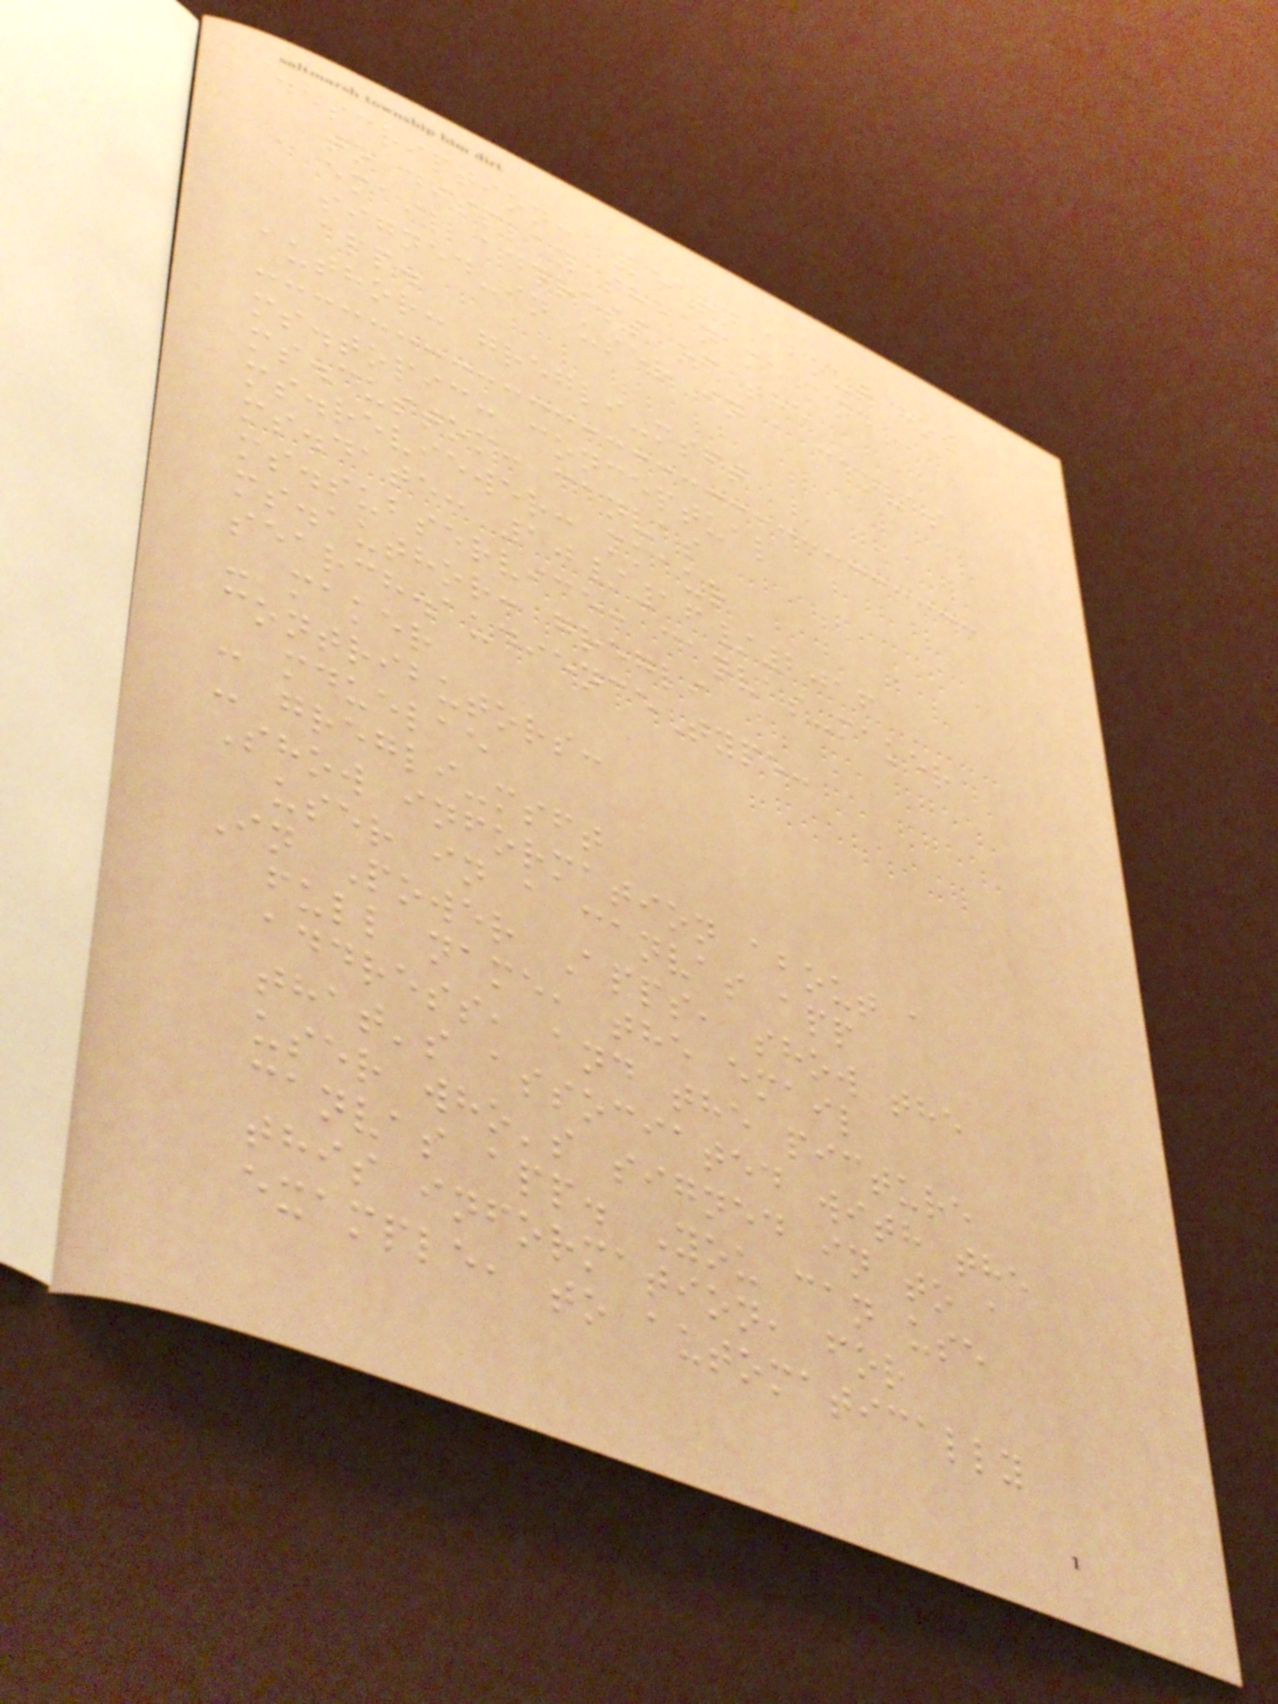description: Learn about how
to display the name and
email address of the
signed-in user in a canvas
app.
author: gregli-msft
ms.topic: conceptual
ms.custom: canvas
ms.reviewer: mkaur
ms.date: 10/16/2016
ms.subservice: canvas-maker
ms.author: gregli
search.audienceType:
- maker
contributors:
- mduelae
- gregli-msft
Show information about a
user in a canvas app
In Power Apps, show the
full name, the email
address, and the picture
that's associated with the
user who's signed in to a
canvas app. You can use
this information, for
example, to automatically
